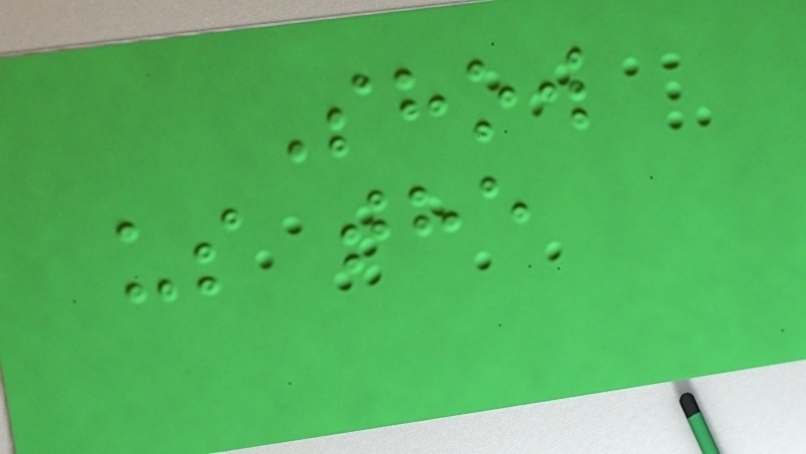Show
us the
